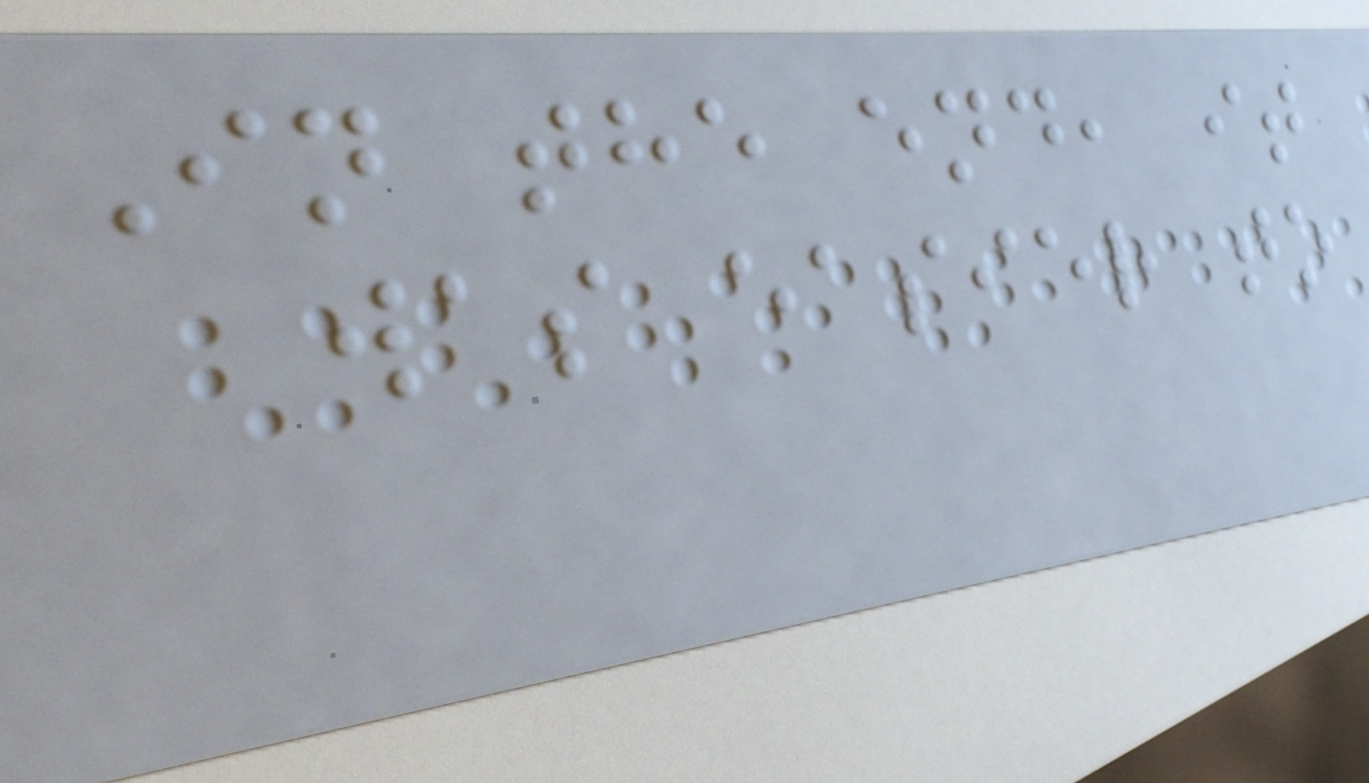In the end, it
was easier to
